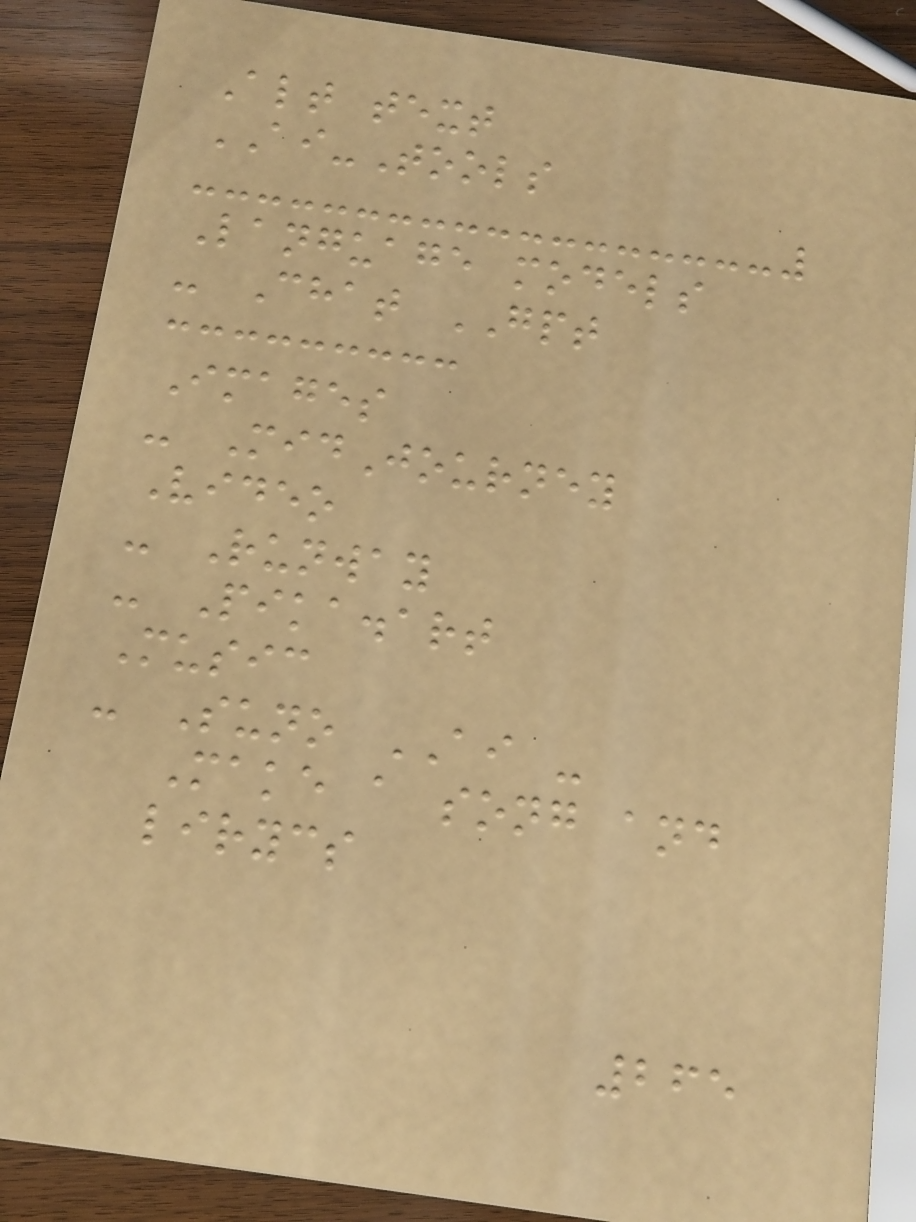Alt text
AI-Tools
Language models
- Chat GPT
Images
- MidJourney
Video
- Runway
- Pika.art
Music
- Suno AI -
Make a song and
lirycs
265
